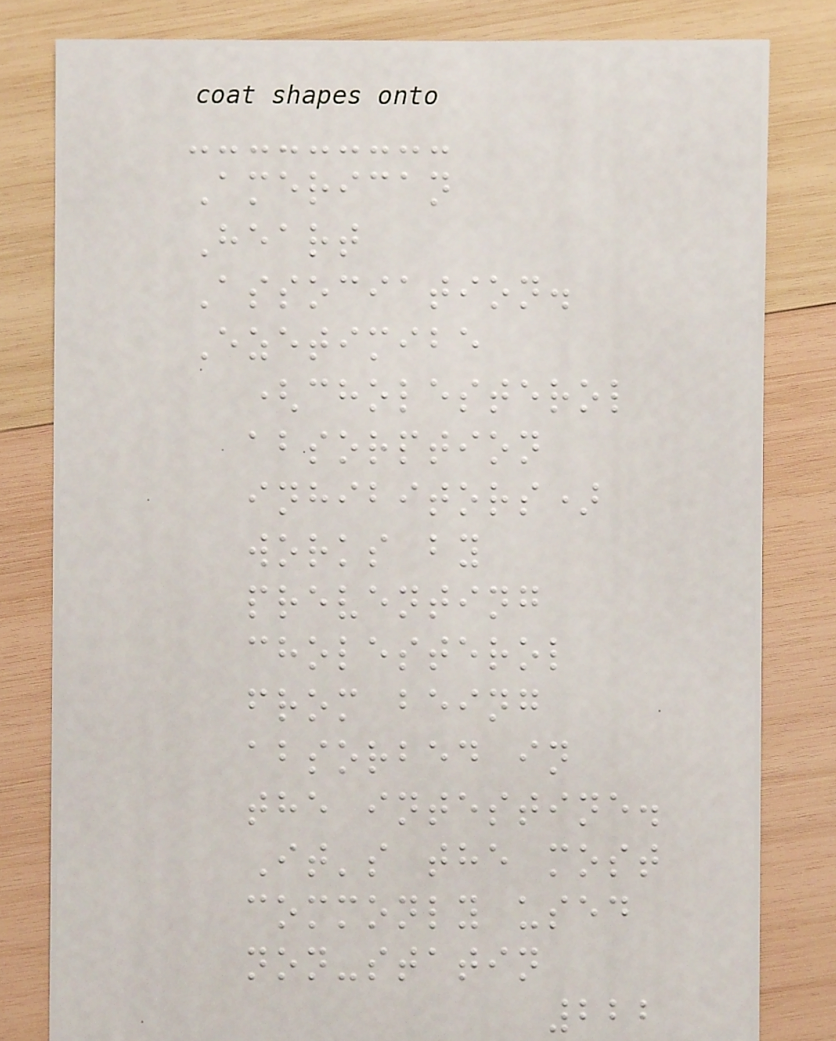American
Heart
Association.
Ezetimibe
(cholesterol
absorption
inhibitors)
works by
preventing
cholesterol
from being
absorbed in
the intestine.
It's the most
commonly used
non-statin
222
